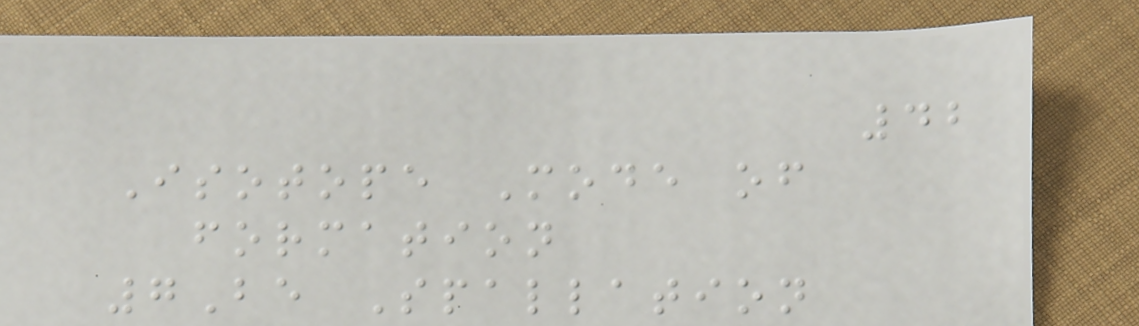42
Isotope Mode of
formation
7Be Spallation
